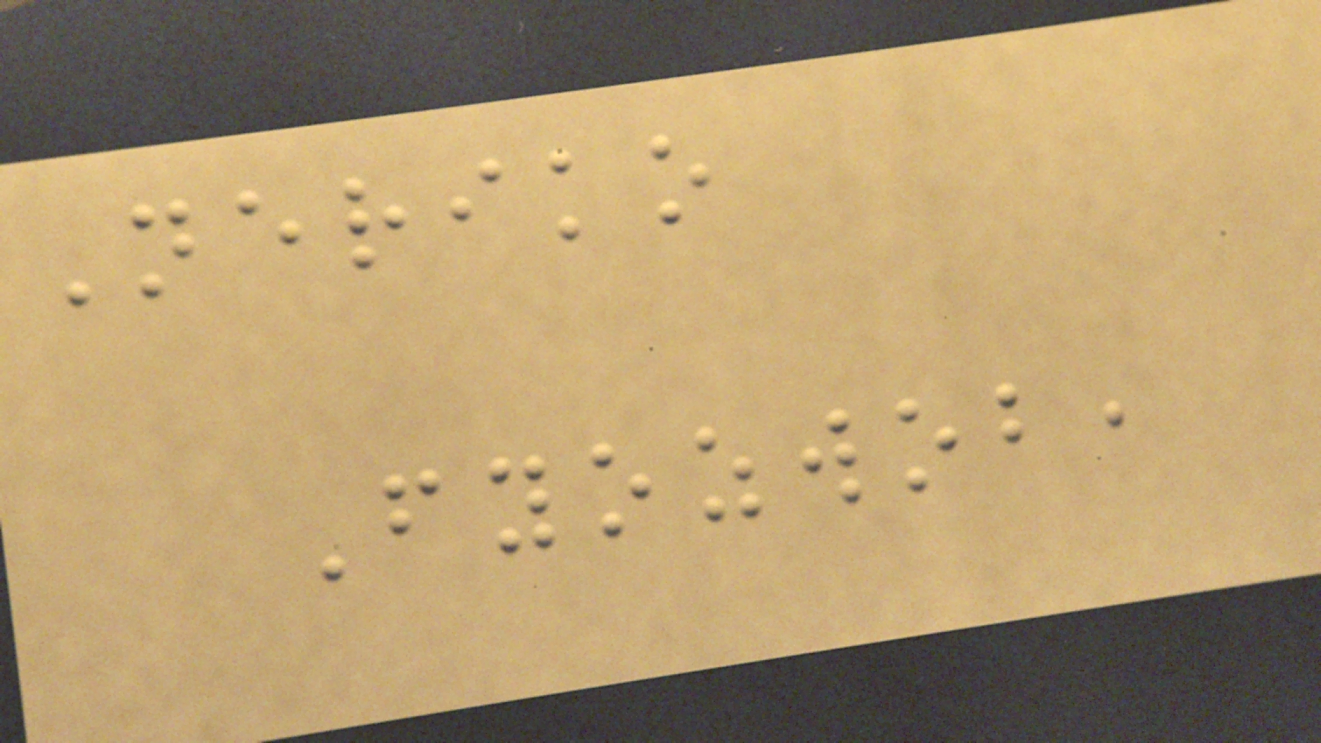Neriko
Fyozwob,
